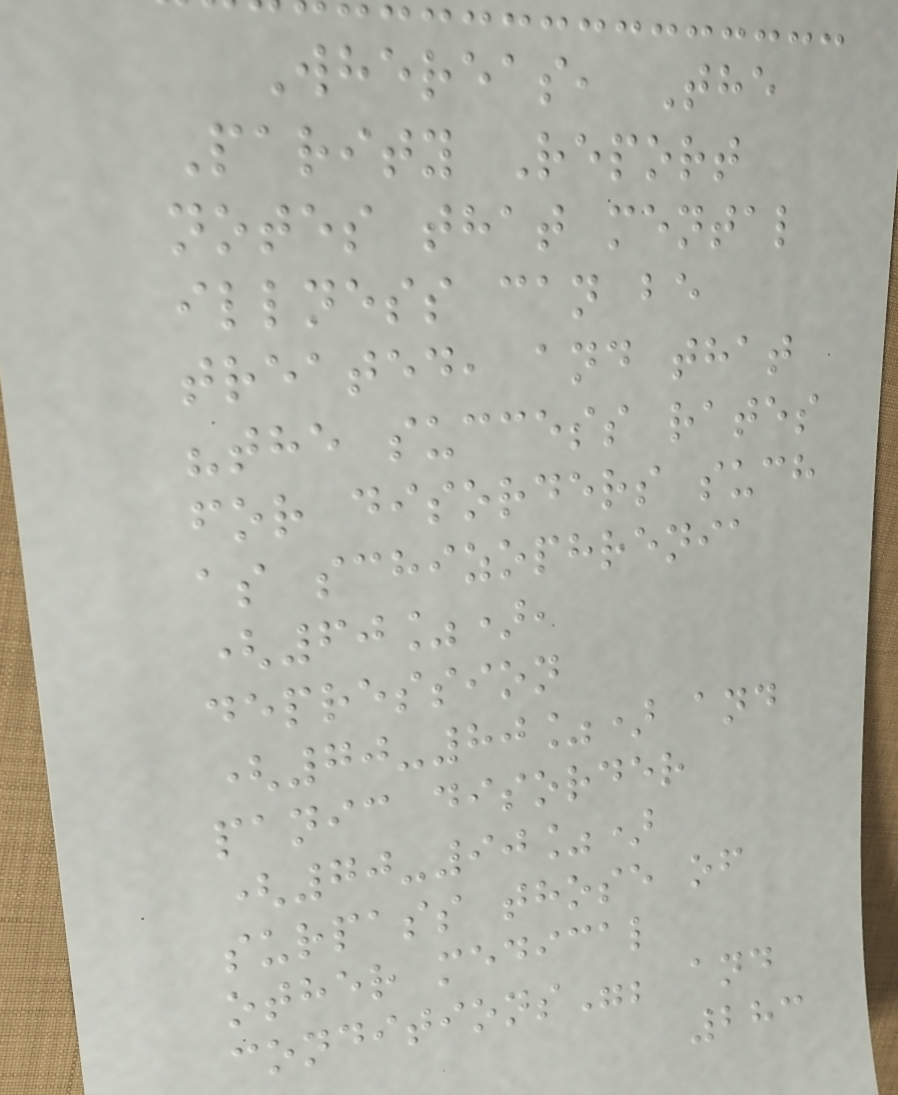Whereas, The
Parity Report
notes that mental
illness can be
treated, and that
"the success rates
for disorders such
as schizophrenia
(60%),
depression
(70-80%) and
panic disorder
(70-90%)
surpass those of
other medical
conditions"; and
283
